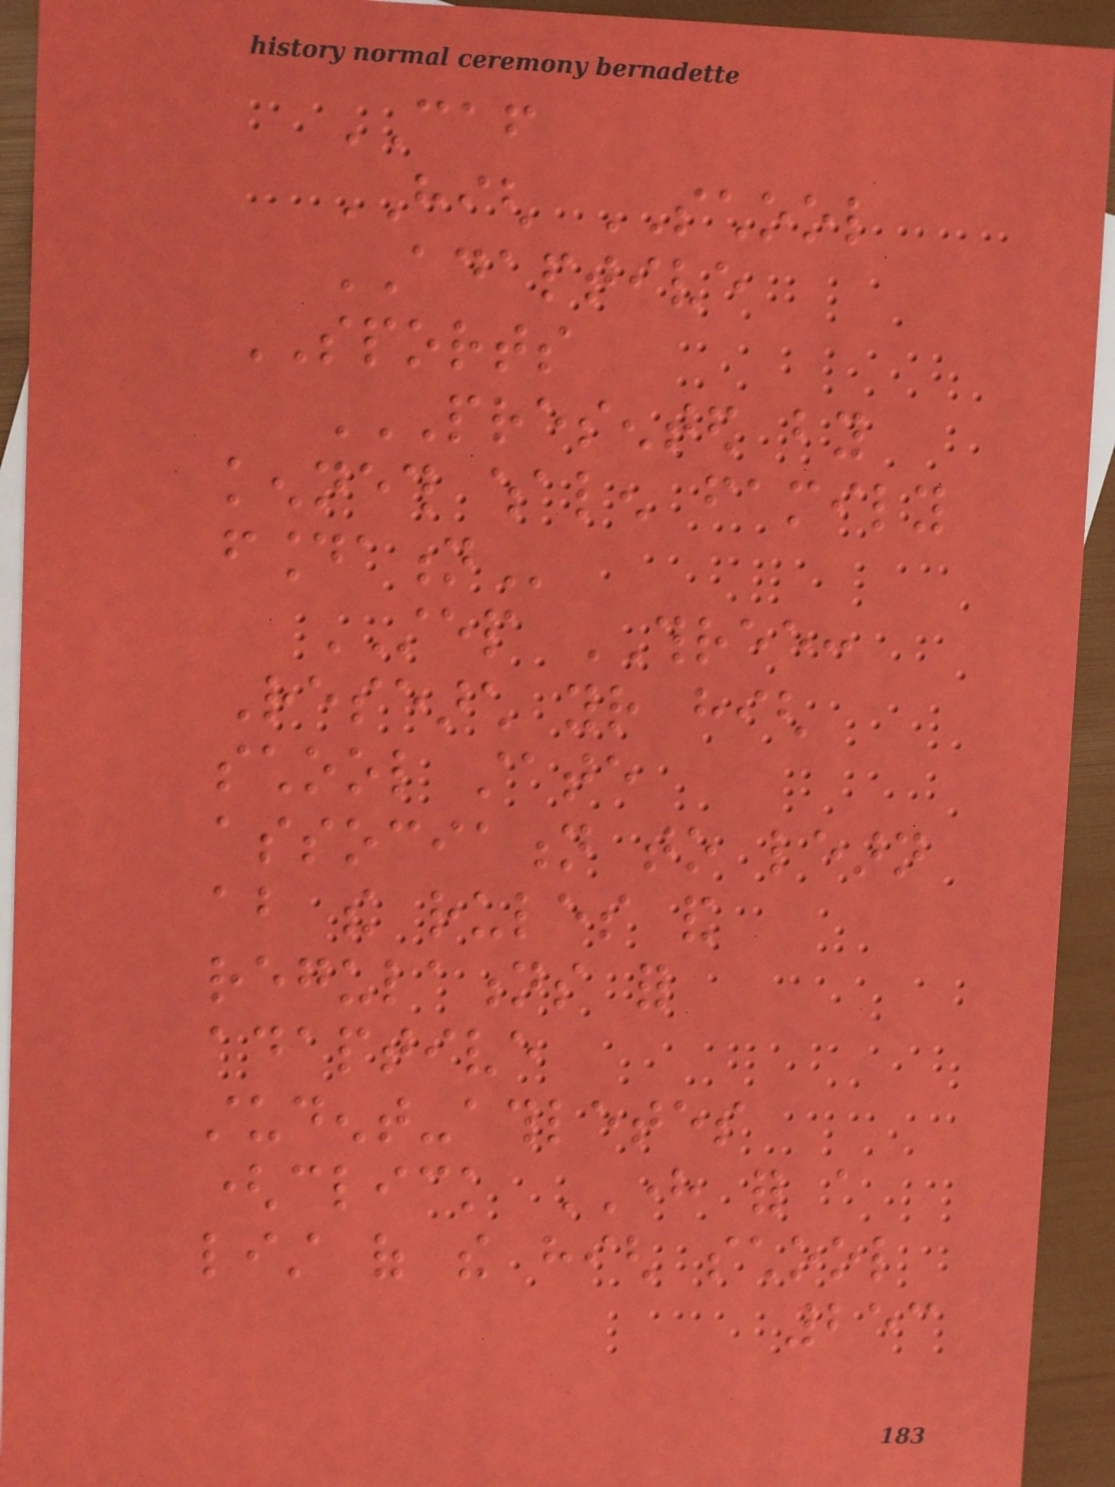CAF
HIGH SCHOOL
ADAPTIVE
SPORTS
PRESENTED BY
KENNETH WHALEN FAMILY
FOUNDATION
STEP THREE:
Research your high
school state
association to learn
about the rules and
regulations for
adaptive
student-athletes
(click HERE for a
list of the high school
253
